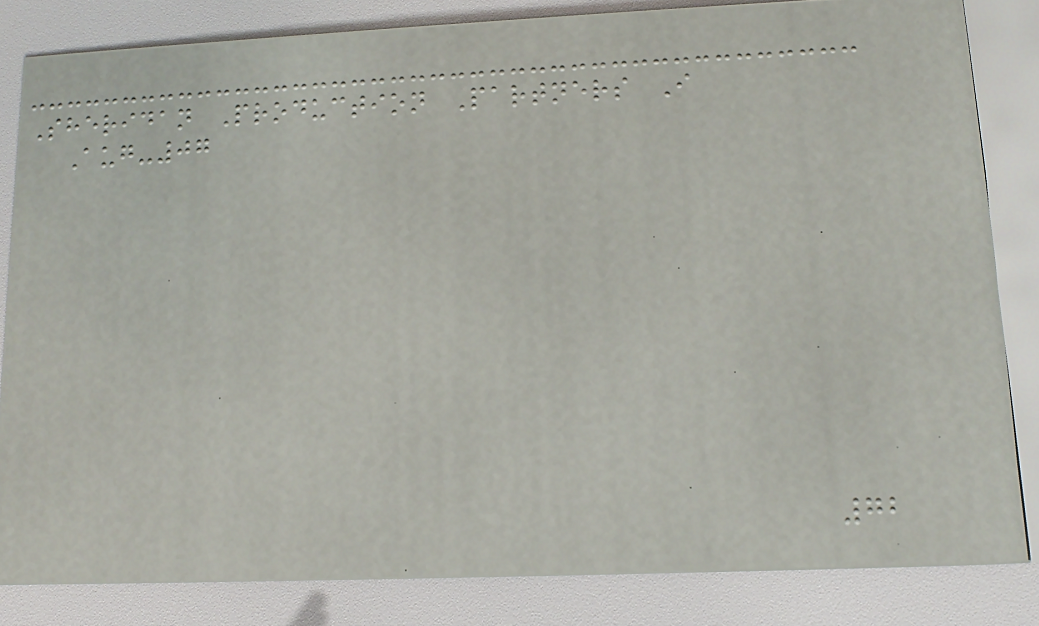Sheridan Production Partners I
Aug-07
72
